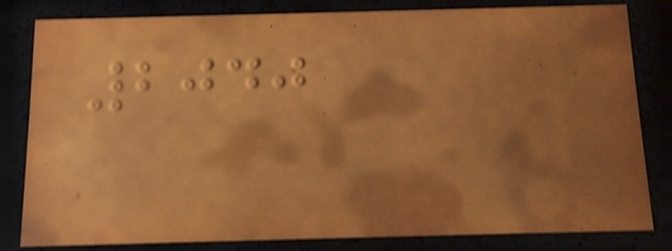2040
